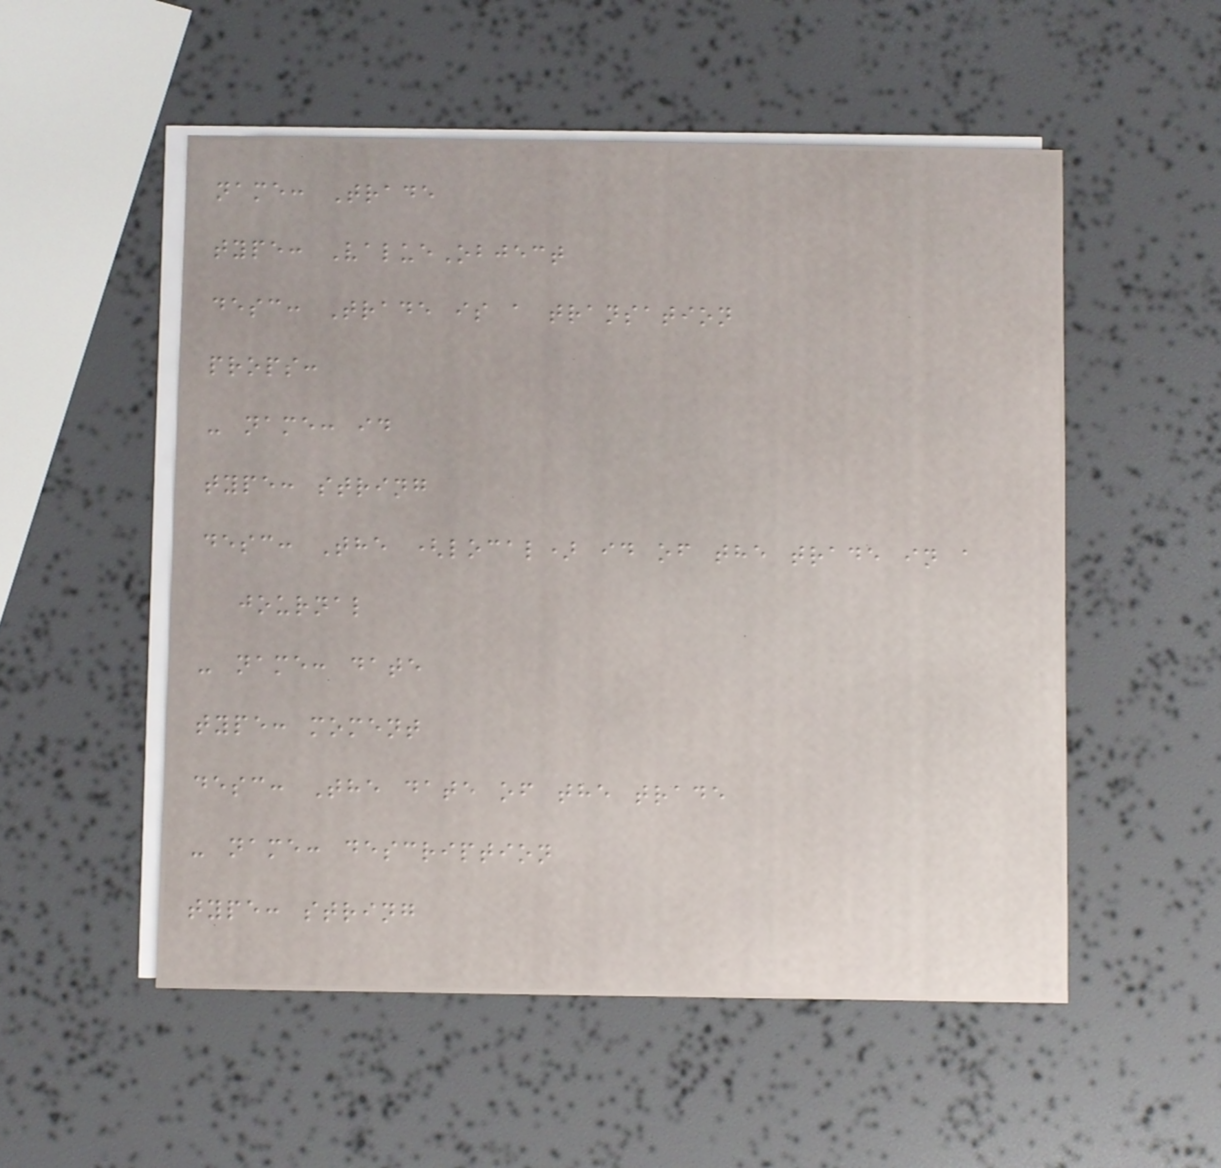name: Trade
type: ValueObject
desc: Trade is a transation
props:
- name: id
type: string
desc: The (local) id of the trade in a
journal
- name: date
type: moment
desc: The date of the trade
- name: description
type: string
